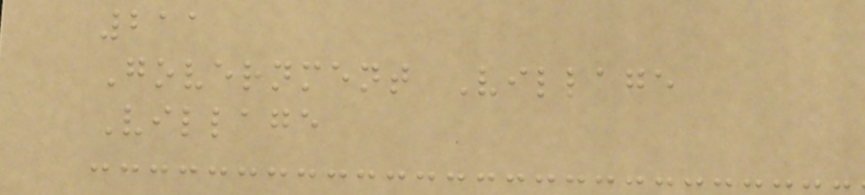211
Government Village
Village
